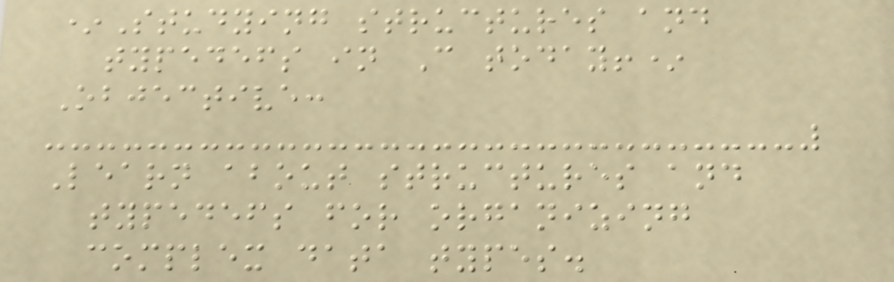*Studying structures and
typedefs in C today!*
Objective:
Learn about structures and
typedefs for organizing
complex data types.
